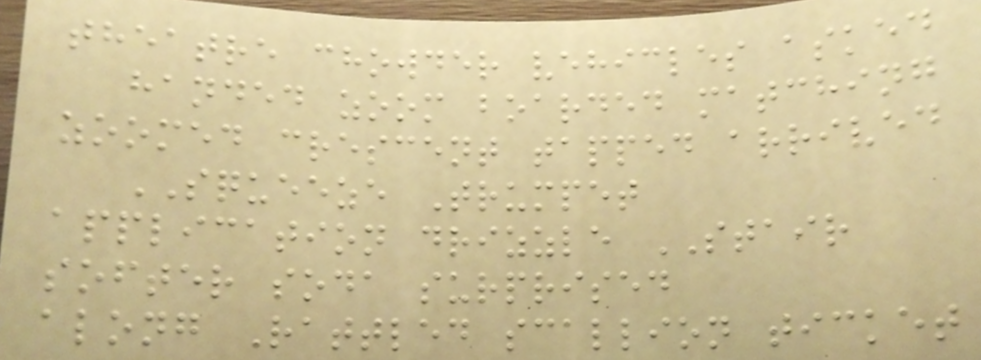theatre chowder vehicles asked
handed zoom boarded matching
zoomed crescent tapped arrived
SQUEEZE Trumpet
application drizzle STAIR
softer soda surprised
along Rattled scallion ticket
